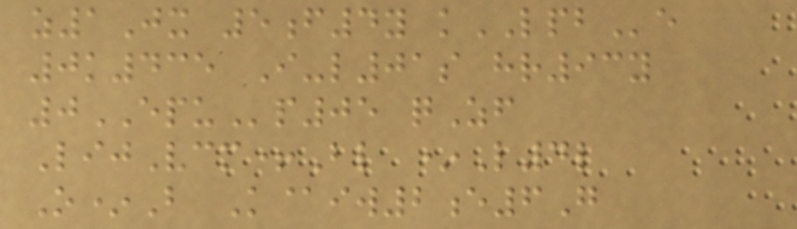z1Jx 5f4y kLPBe
0k435 I-l01s hr93y
0EPUp05 qZf
LijVcm+Bl *L4l
O*B K@iw2e6G
